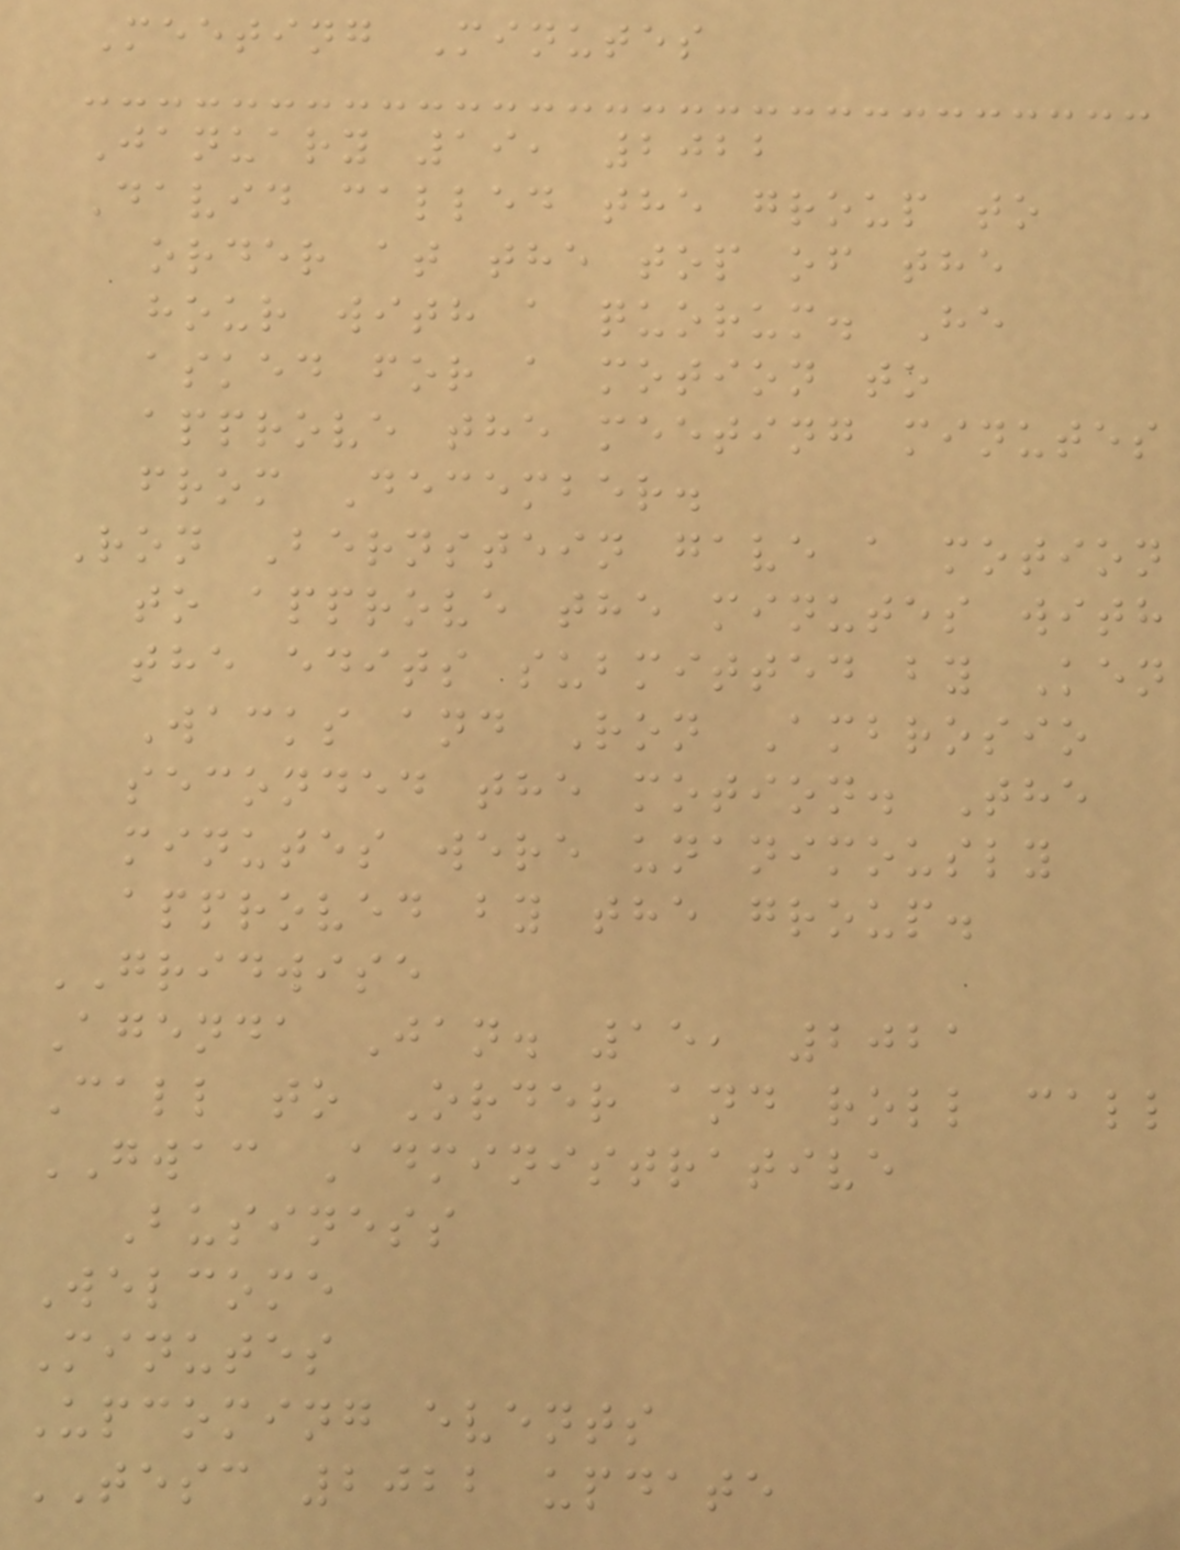Meeting Minutes
January 19, 2022
David called the group to
order at the top of the
hour with a quorum. He
asked for a motion to
approve the meeting minutes
from December.
Ron Bernstein gave a motion
to approve the minutes with
the edits submitted by Ken
Wacks and Ron Ambrosio
seconded the motion. The
minutes were unanimously
approved by the group.
GRIDWISE
Agenda Jan. 15, 2021
Call to Order and roll call
GWAC Administrative
Business
Welcome
Minutes
Upcoming events
TESC 2022 update
